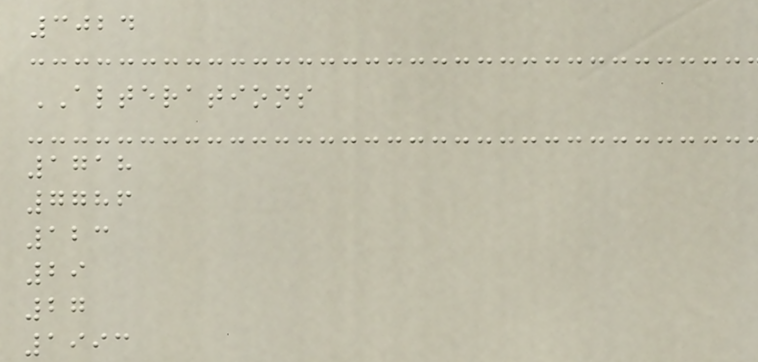3024
ALTERATIONS
1718
7786
123
29
27
1993
